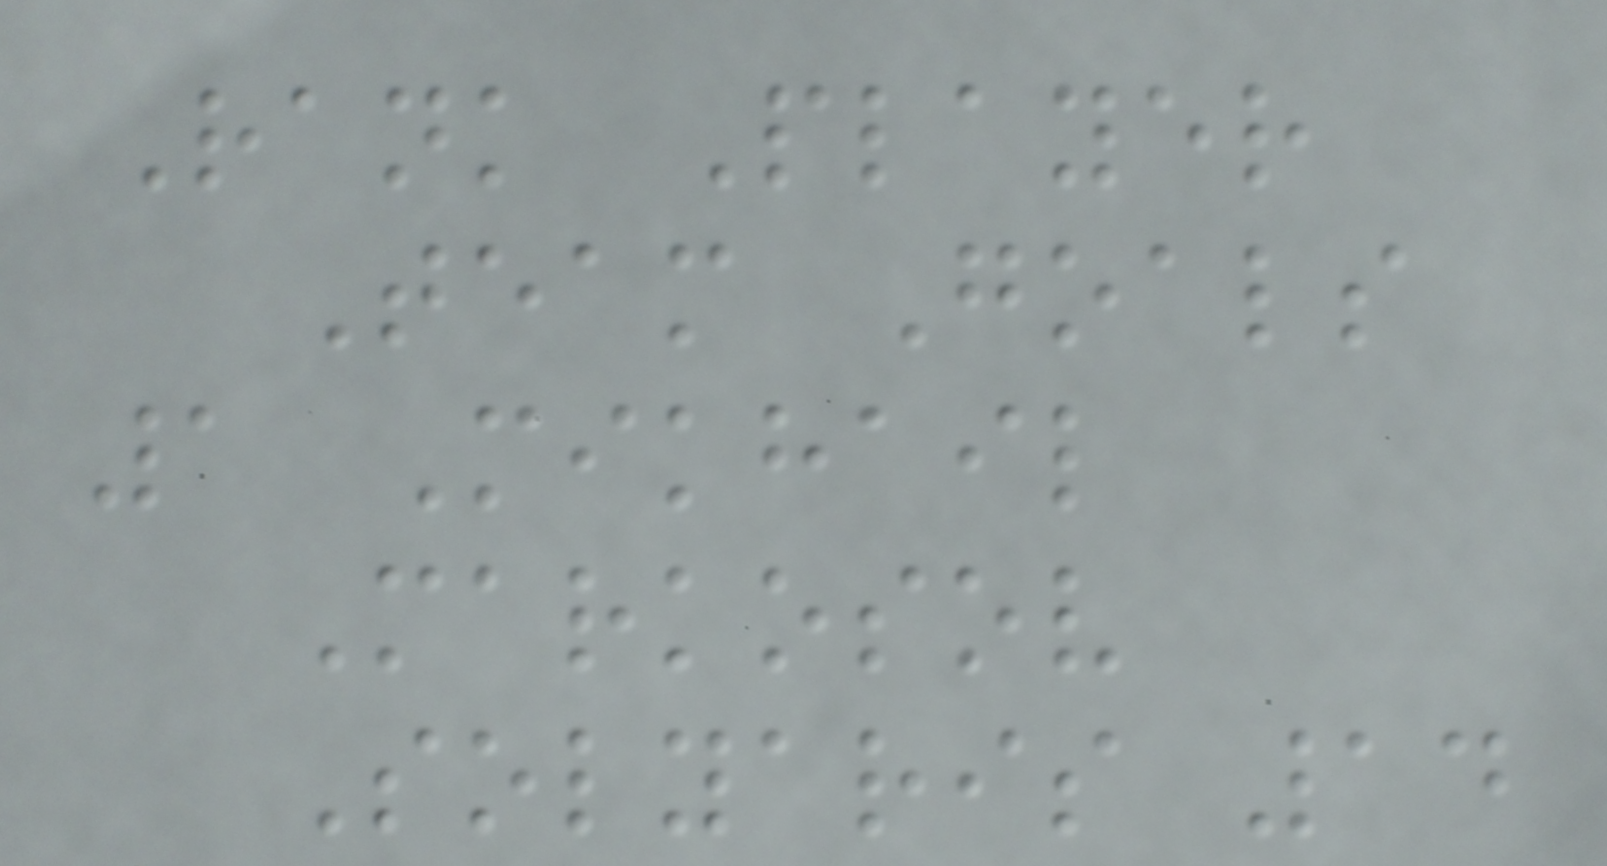Rank Player
Team Goals
1 Mikhail
Markosov
Solyaris 14
